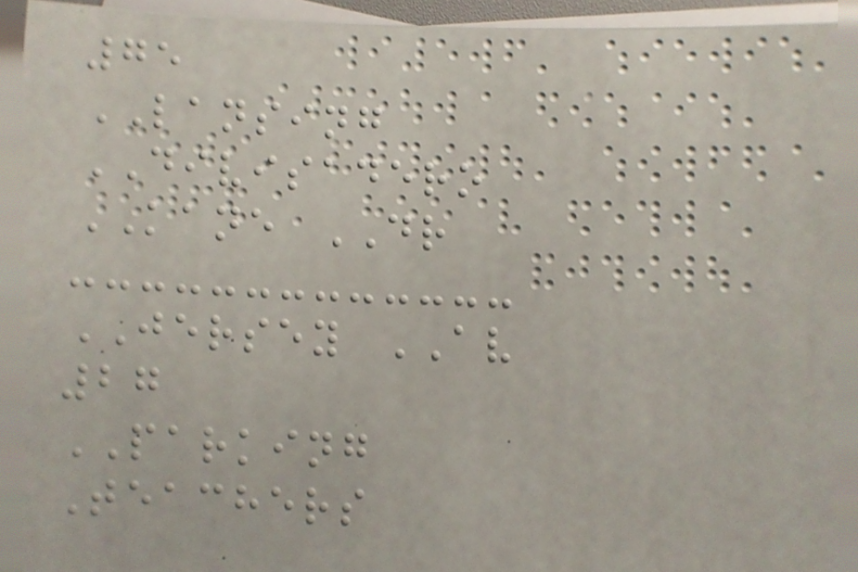75
LANSING
DIVISADERO
KANE DR
JERSEY AV
27
PARKING
Teachers
